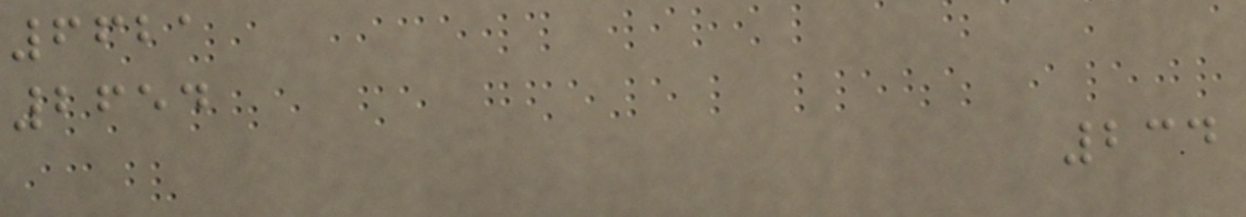6621
2654
234
